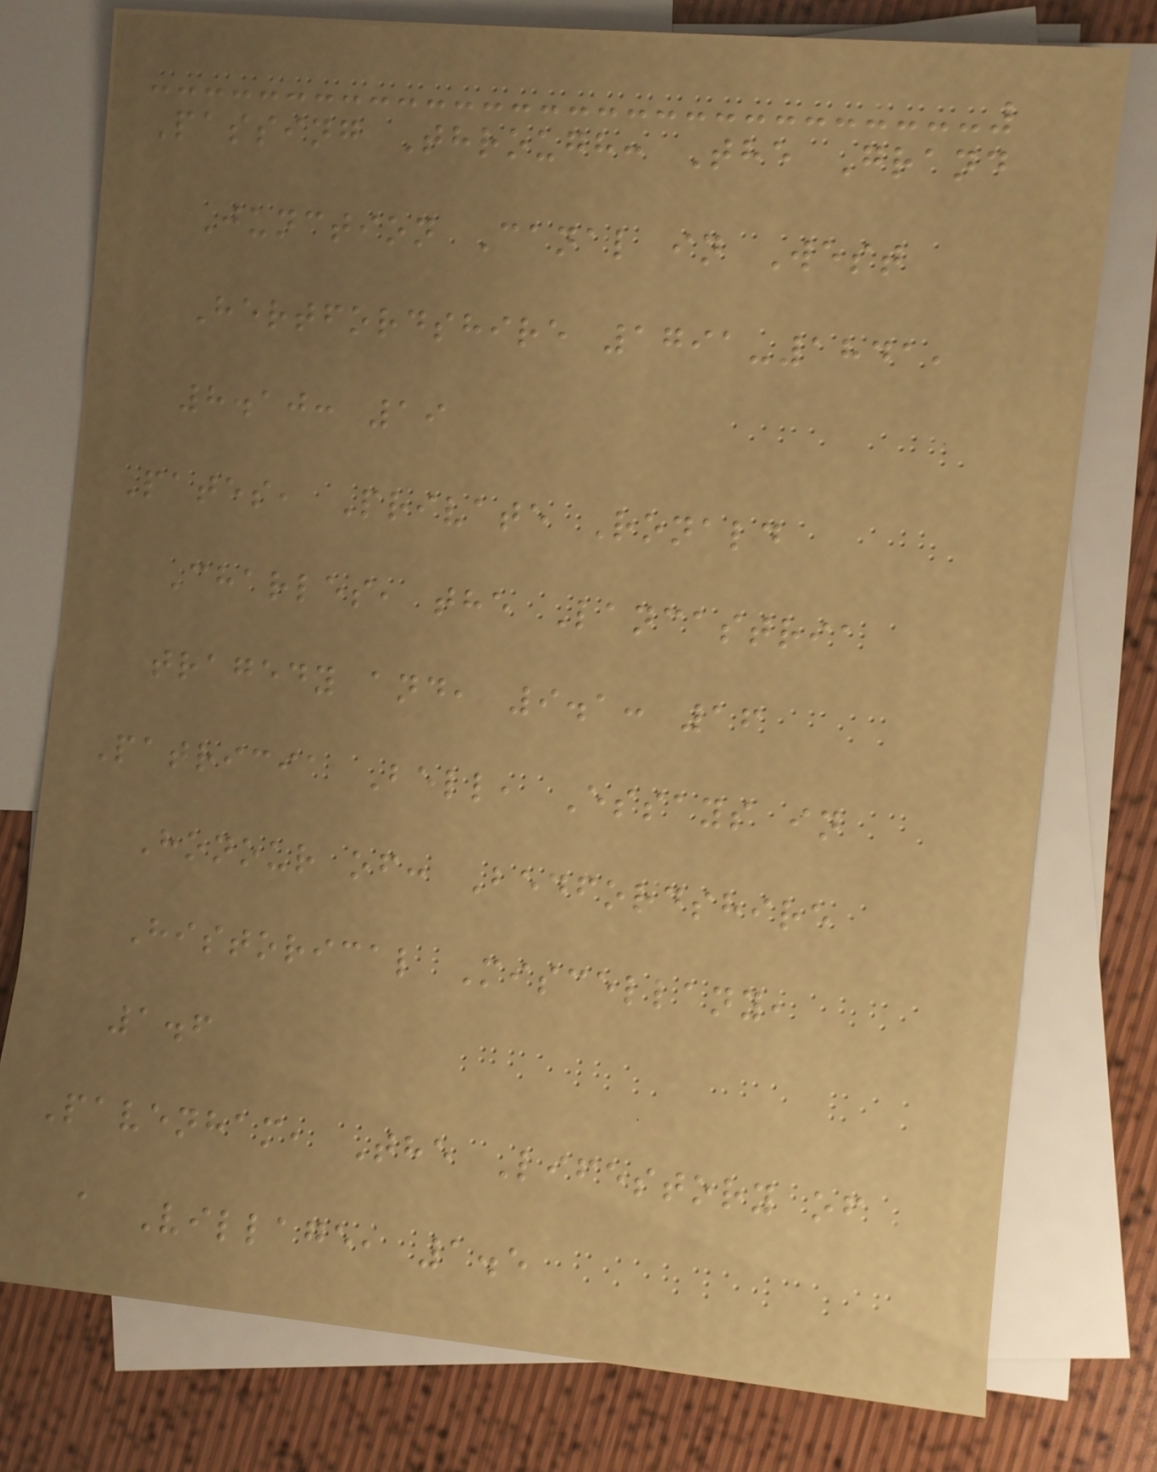Passing Through: The Grand
Junction Canal in West
Hertfordshire 1791-1841,
8.10: 19
Pates, Private Ronald
Charles, the Lancastria
tragedy and, 9.1: 16
Patricia Bell, Essays in
Honour of: Bedfordshire
Historical Miscellany,
1.6
Pavenham, The Lifestory of
a Village, 1.5
